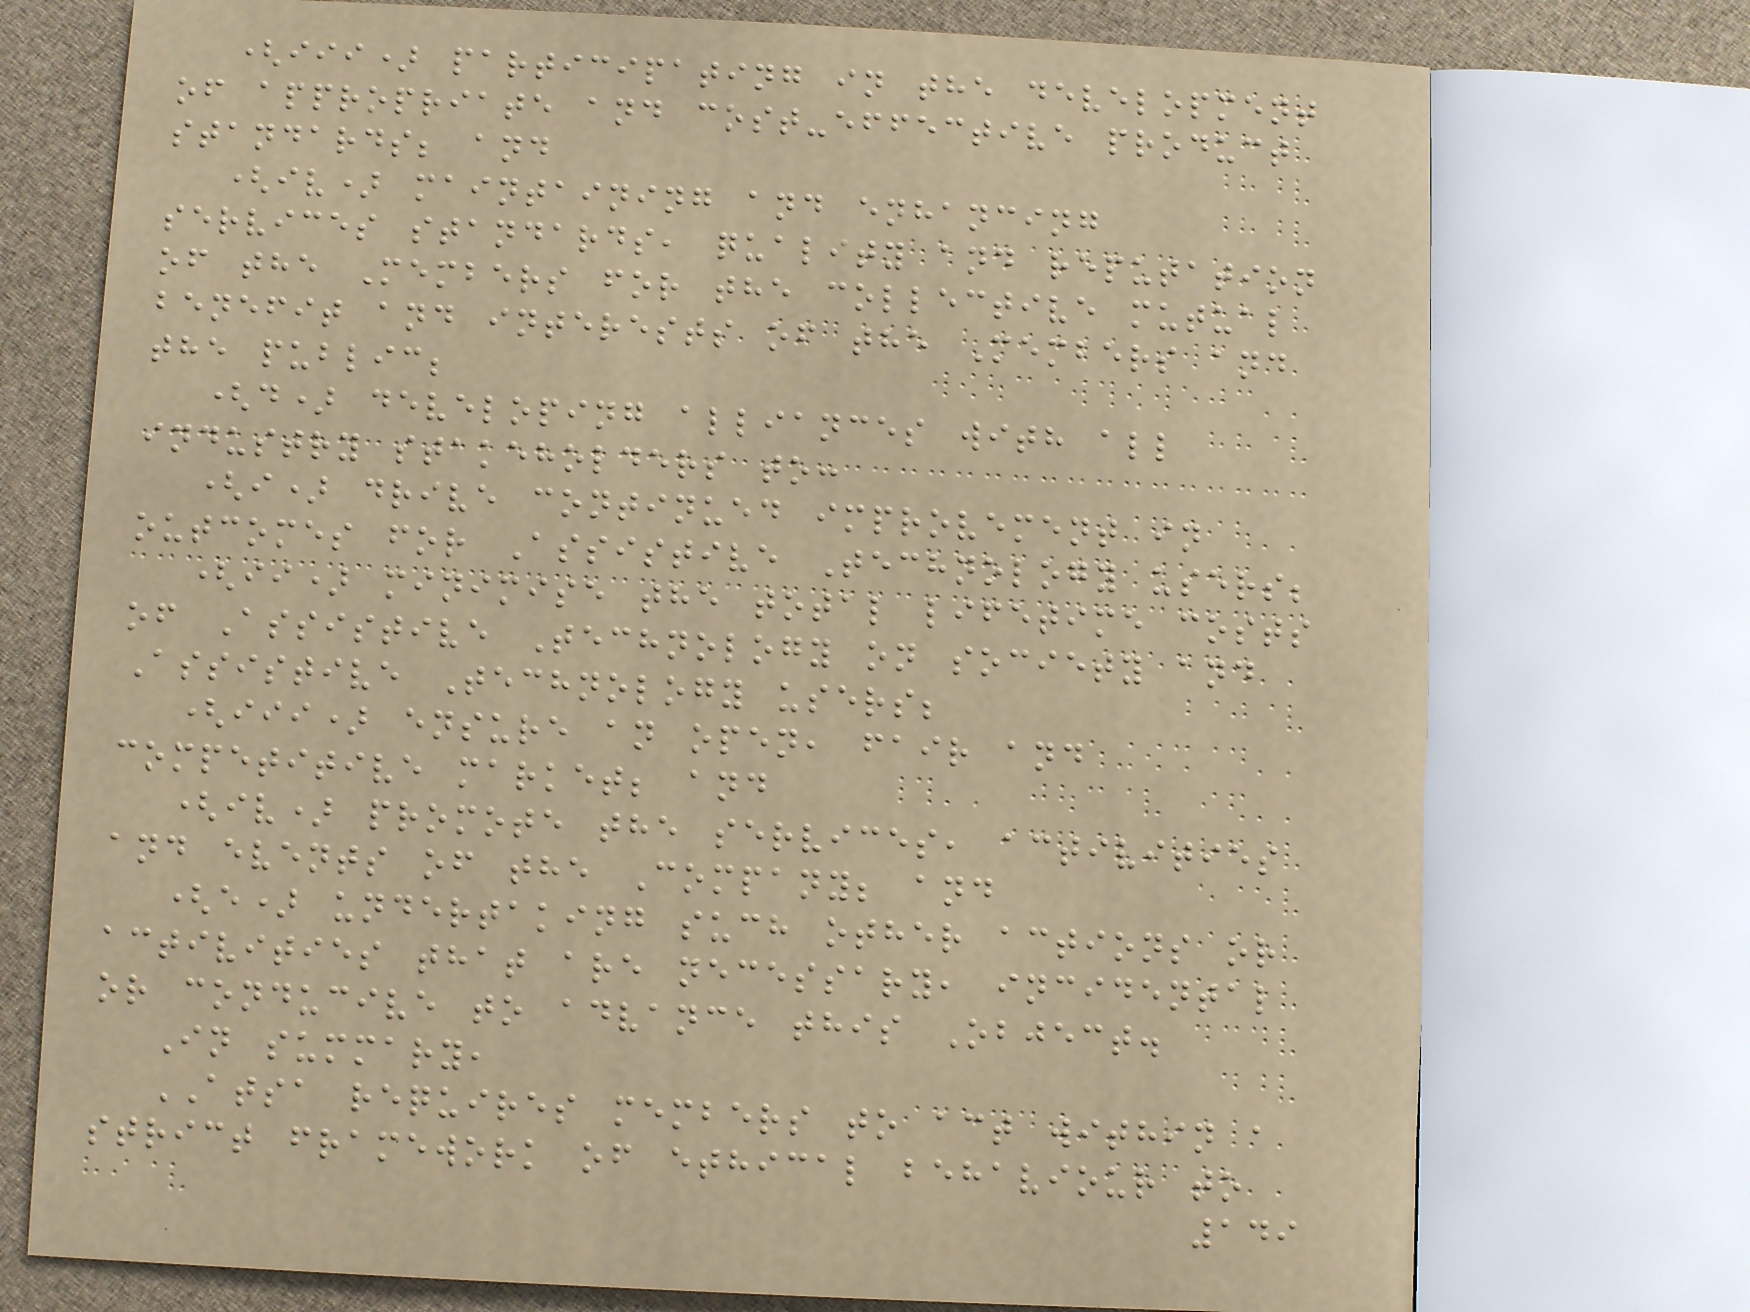(iii) participating in the development
of appropriate and cost-effective product
standards; and
(iv) maintaining and enhancing
services standards, quality and reputation
of the Members for the collective mutual
benefit and interests of the Members and
the public;
(d) developing alliances with all
industry stakeholders to:
(i) drive continued improvement in
outcomes for Assistive Technology users;
(ii) minimise the total lifetime costs
of Assistive Technology on society and
Assistive Technology users;
(iii) ensure an open, fair and
competitive market; and
(iv) promote the services, activities
and events of the Company; and
(e) undertaking such other actions or
activities that are necessary, incidental
or conducive to advance this Object.
In summary,
ATSA requires members to act within a
strict framework of ethical behaviour to
149
